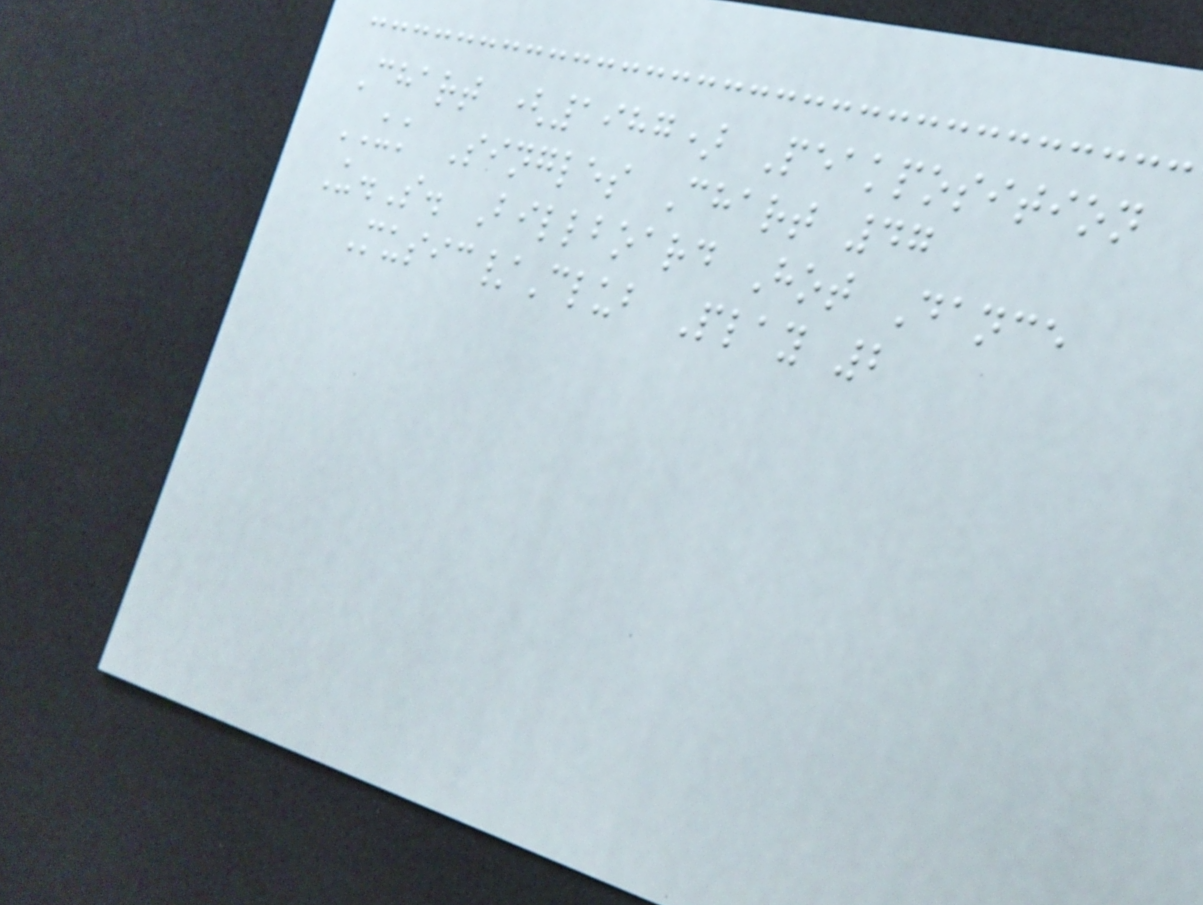Chart (1987) Peakposition
UK Singles Chart 47
U.S. Billboard Hot Dance
Music/Club Play 2
